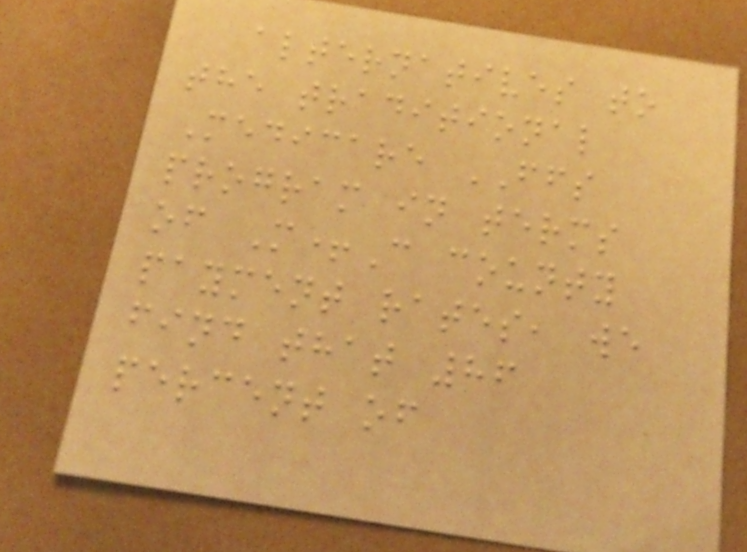alternatives to
the traditional
Medicare FFS
program in terms
of M+C county
payment rates, we
find that 86
percent of
